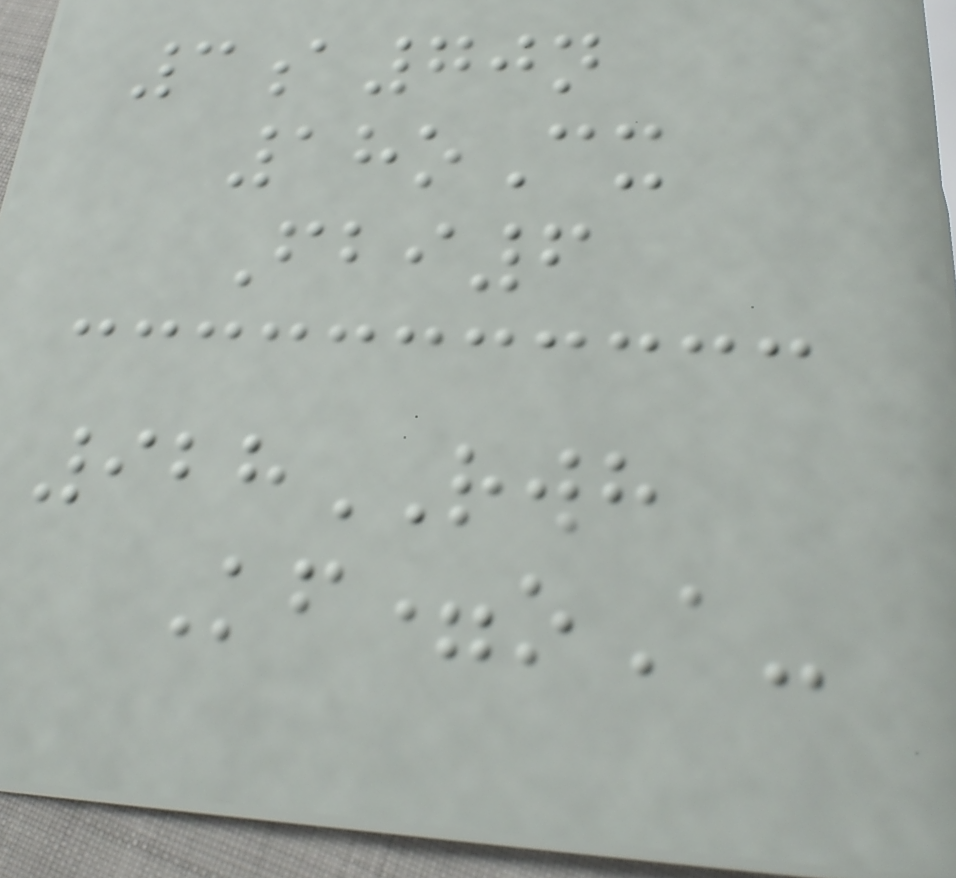3a70n
18oCx
Fbi6
928RWH
Kf=oA-
